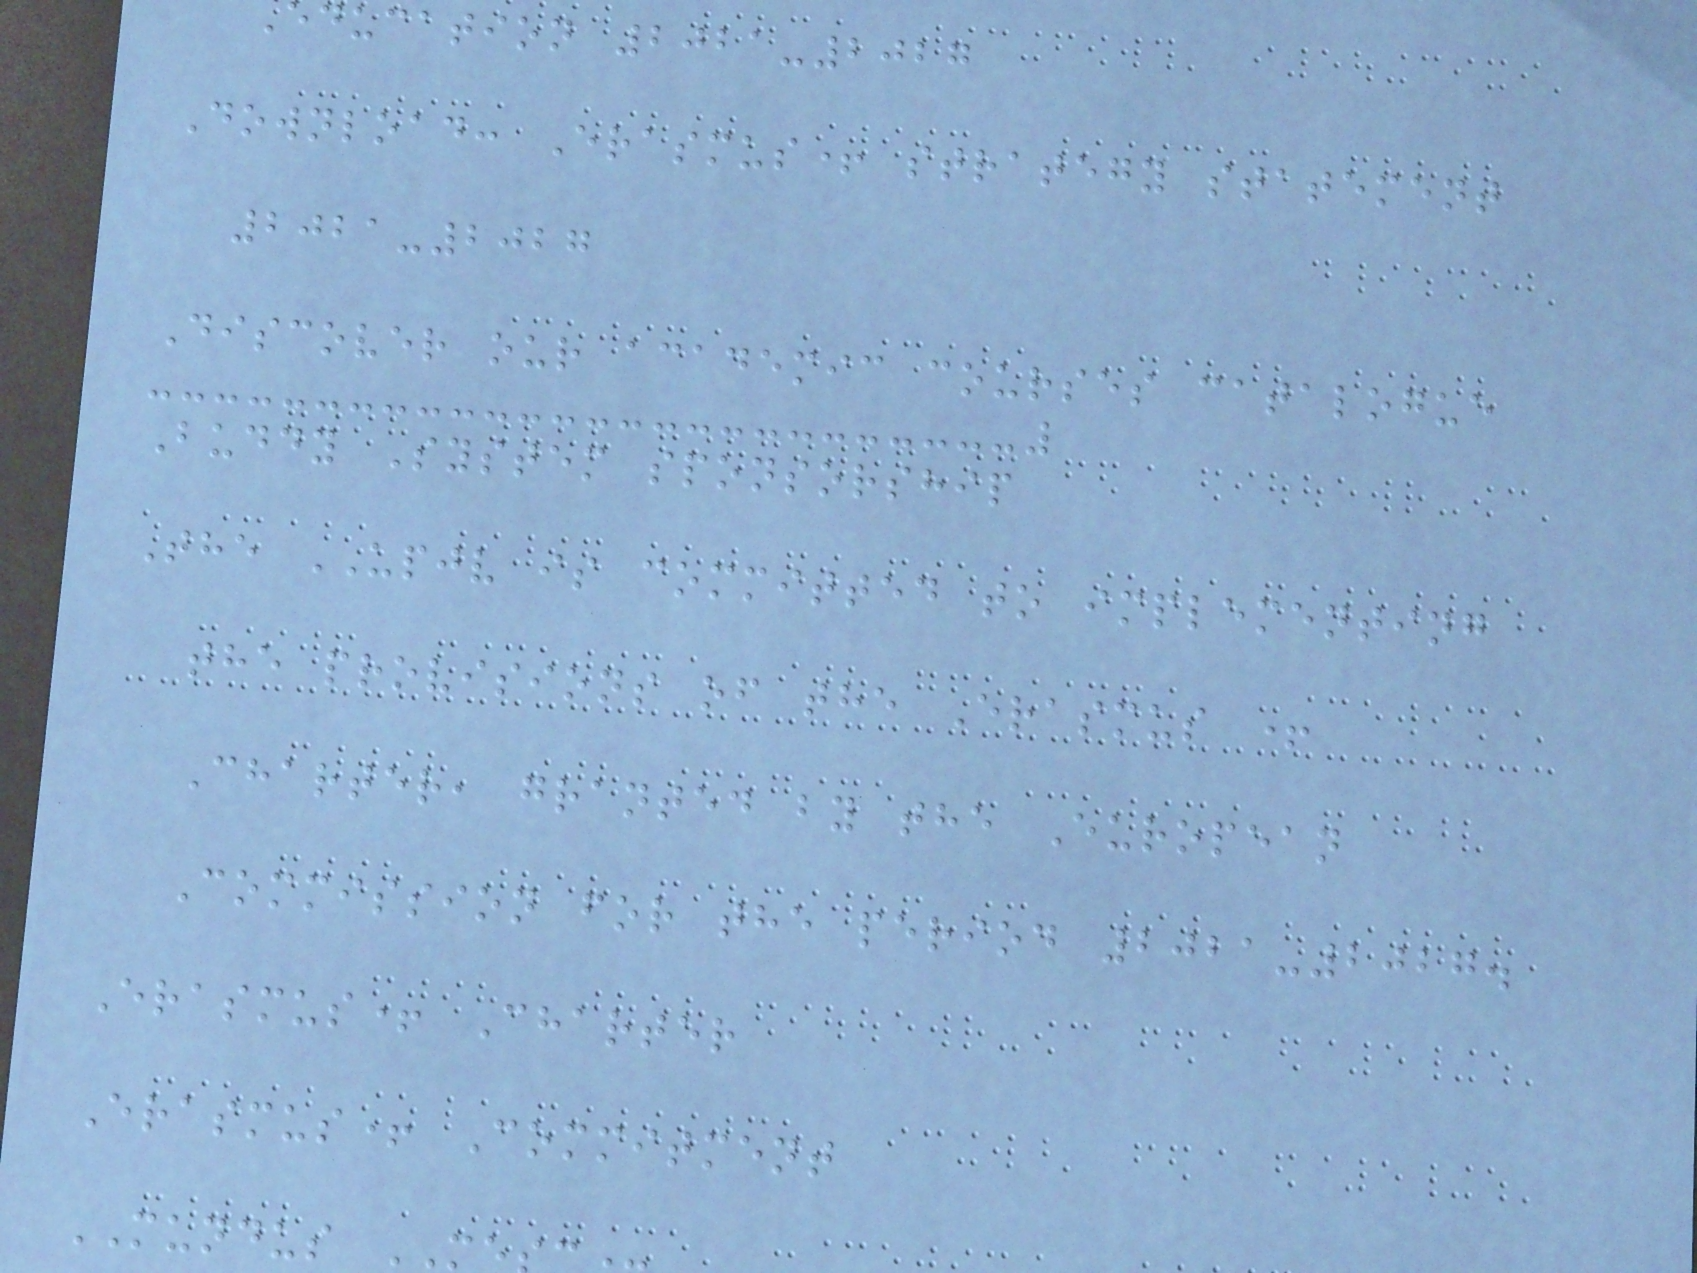education 2021-2027
Download: Erasmus+ strategy statement
2021-2027
Discover our academic courses catalogue
Buddy System sponsorship
The UPJV is committed to implementing
the provisions of the Erasmus +
Charter, granted by the European
Commission for the period 2021-2027.
Erasmus+ Charter
Erasmus+ Commitment
MUNDUS
